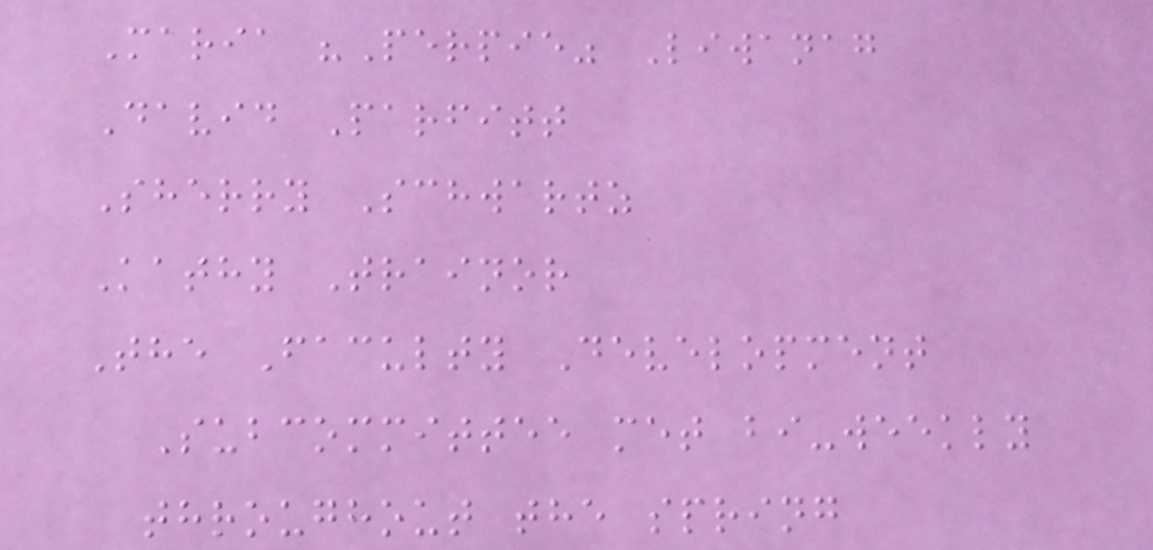Maria "Perpie" Liwanag
David Parfitt
Sherry Schwartz
Kathy Trainor
The Faculty Development
Subcommittee met bi-weekly
throughout the spring
